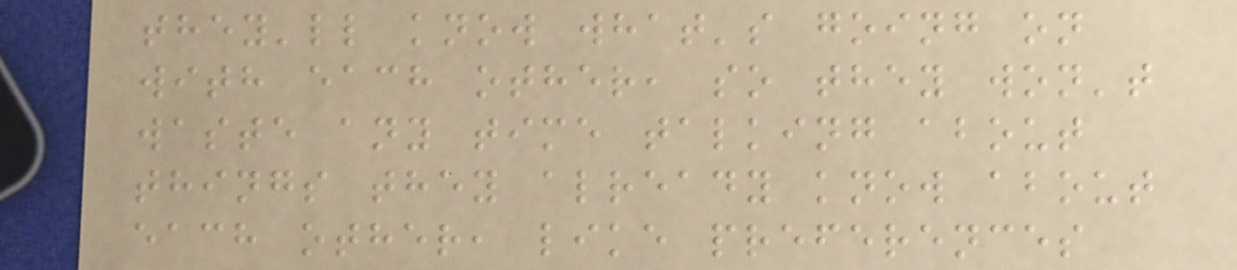they'll know what's going on
with each other, so they won't
waste any time talking about
things they already know about
each other, like preferences
